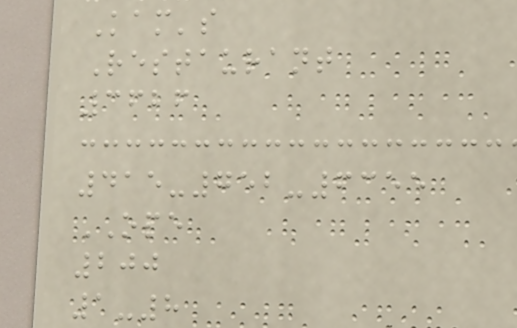Kam's
Restaurant
3626
415-752-6355
OPE
200
1-8
